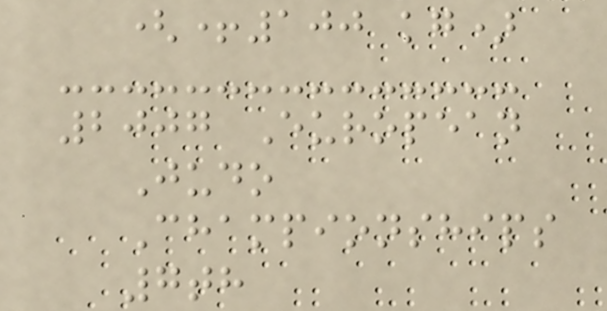(+100 kg)
2007 European
Judo
Championships
7th
